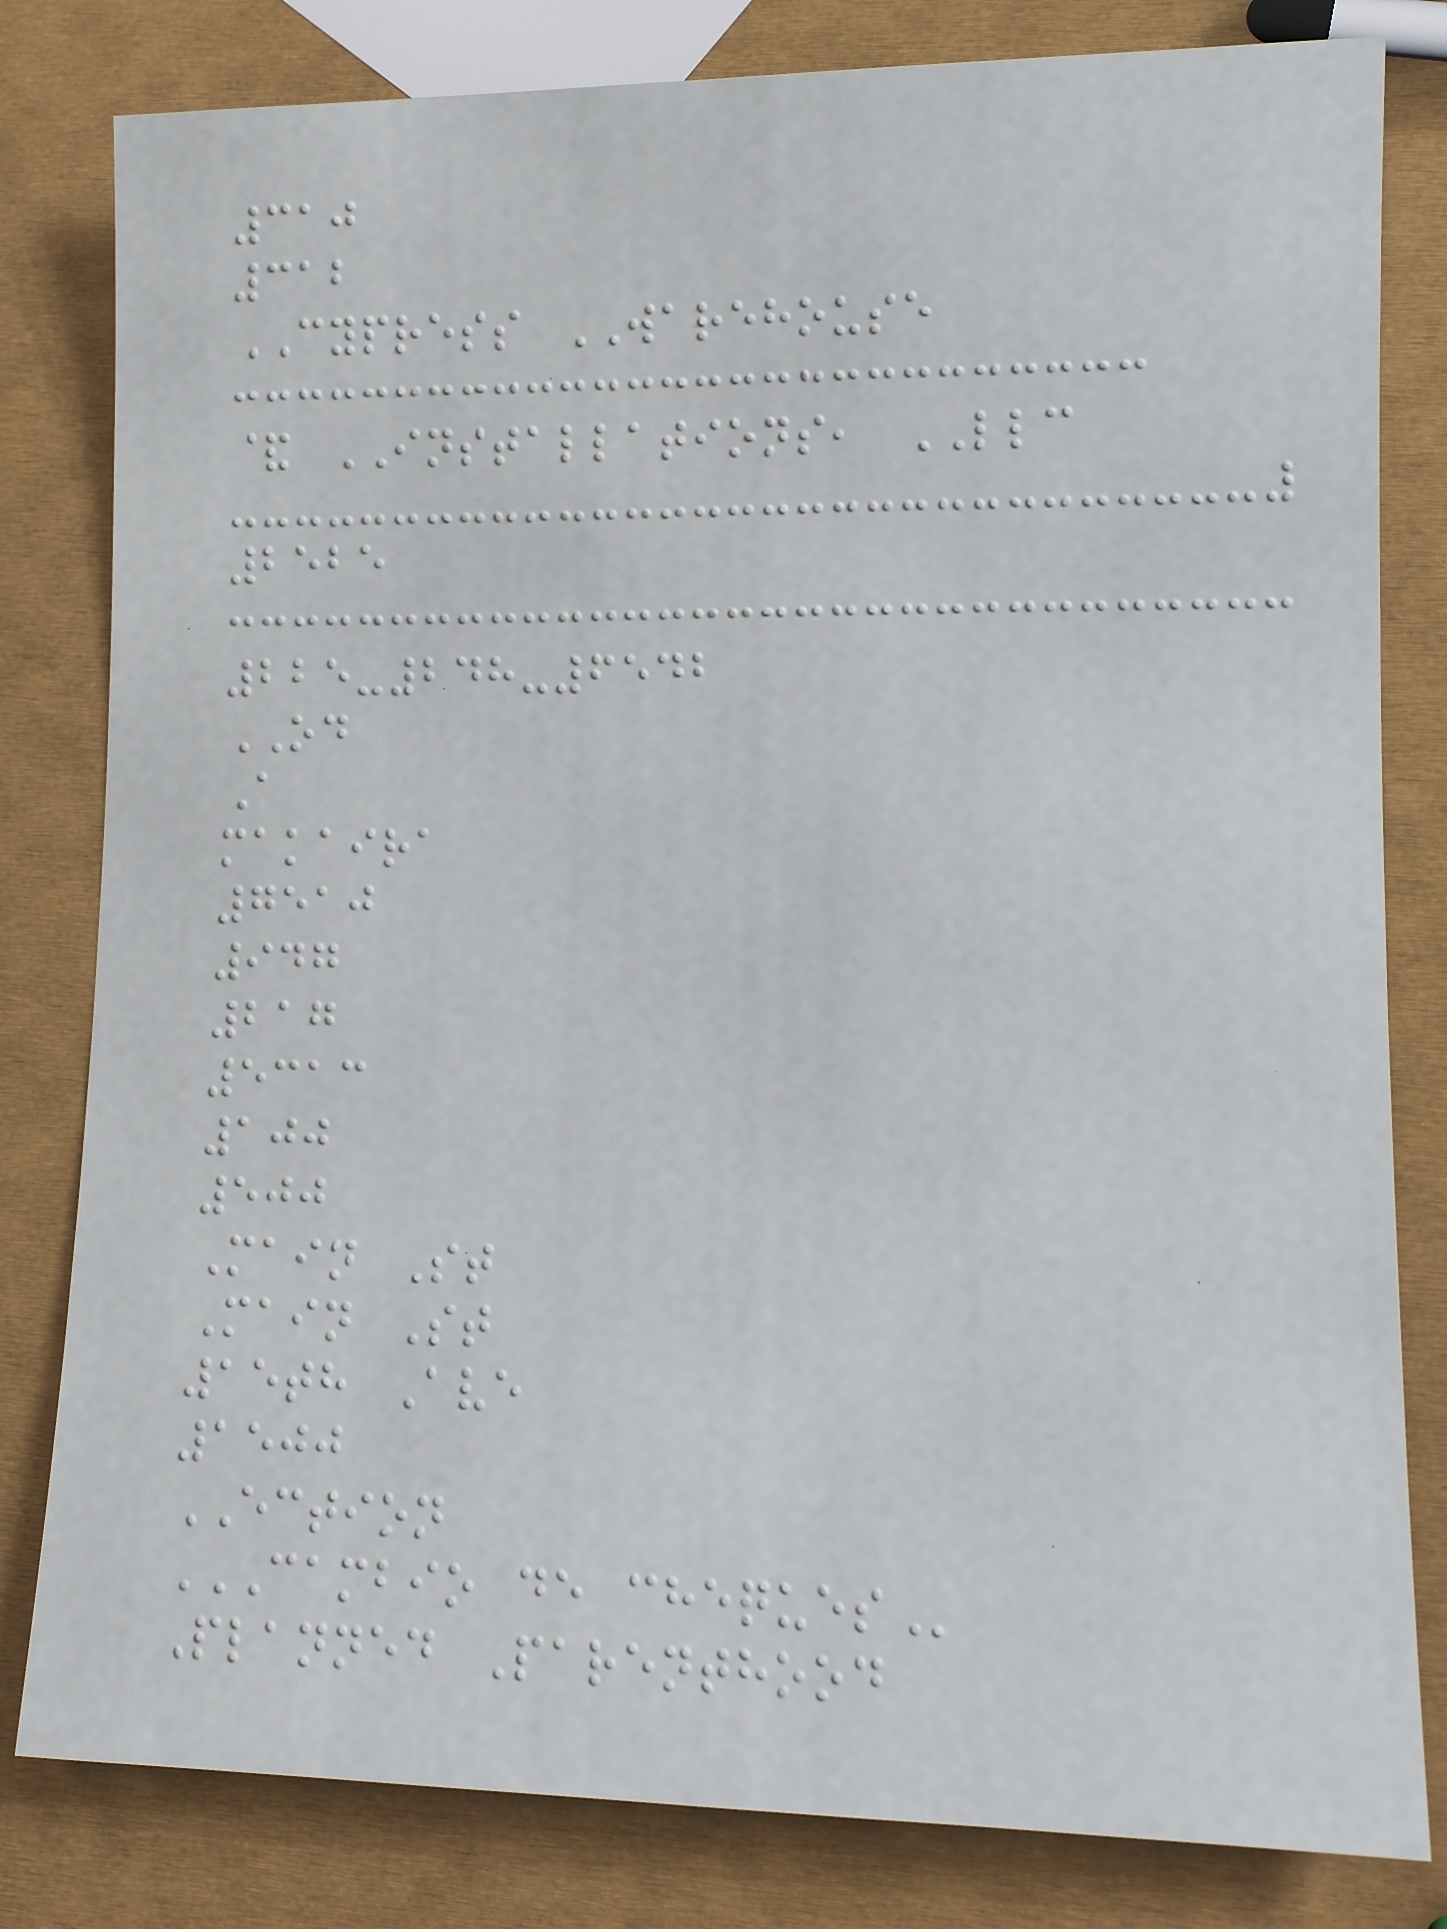310
312
CYPRESS WAREHOUSE
& INSTALLATIONS, LLC
2525
225-248-6542
OD
A
makaira
7510
947
217
5313
100
500
Main St
Main St
15th Ave
1500
ECTION
CAMBIO DE CHEQUES
Planned Parenthood
